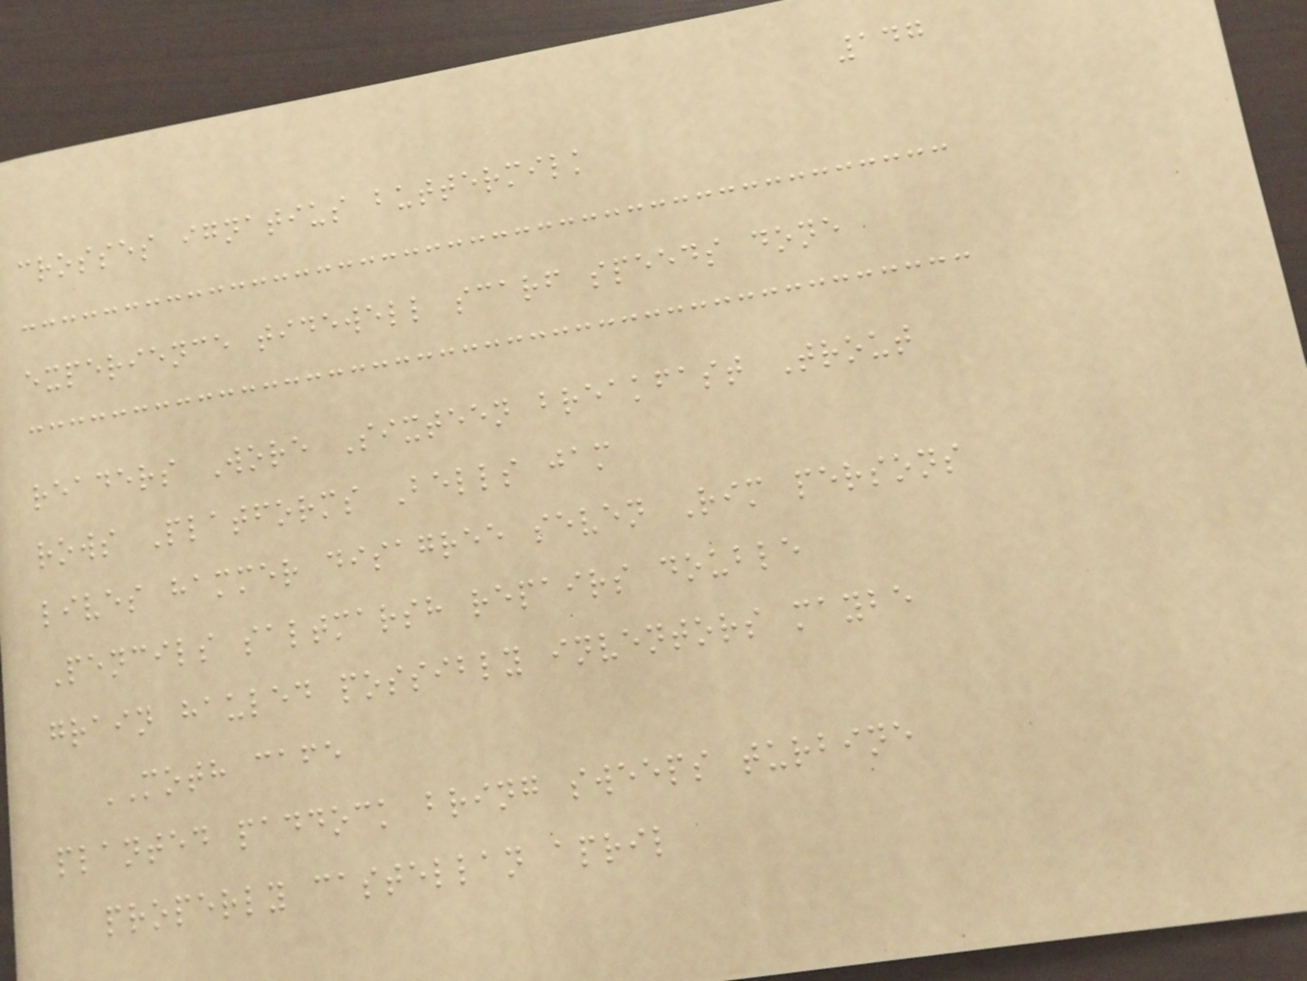147
crosses ignatius buttermilk
experience tidewell scarf speeds done
readers Wore Sixteen breakfast Trout
rows Platforms Bells jam
lives hammer disagree seven Rim persons
Pencils saltmarsh repairs double
grain hauled possibly inventors maybe
MOTH cafe
planted paddock bring sweeps turbine
properly castellan april
